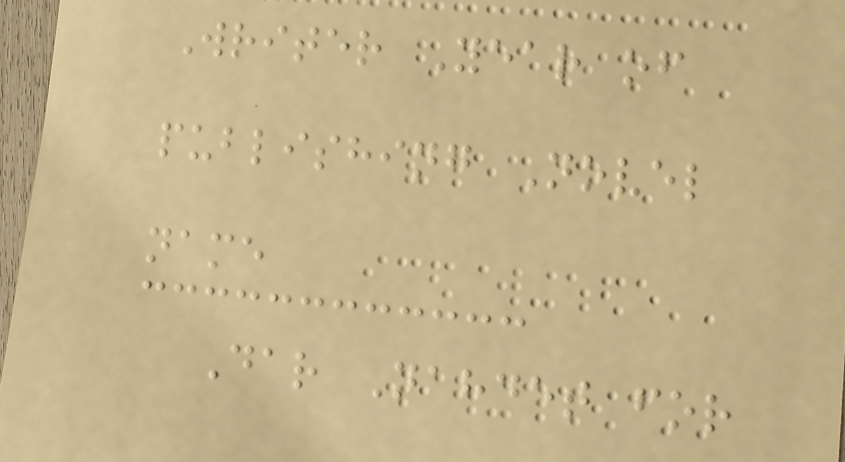Writer Year of
publishing Novel
name
Dar Nahdet for
